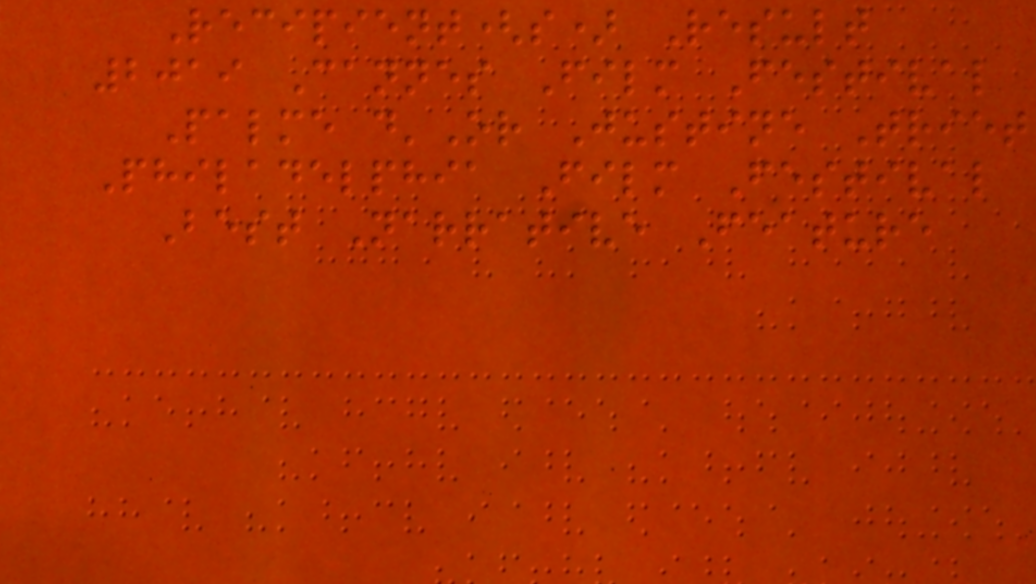Recipient(s) Result
2019 Cannes Film Festival
Palme d'Or Justine Triet
Philadelphia Film Festival
Best Narrative Feature
